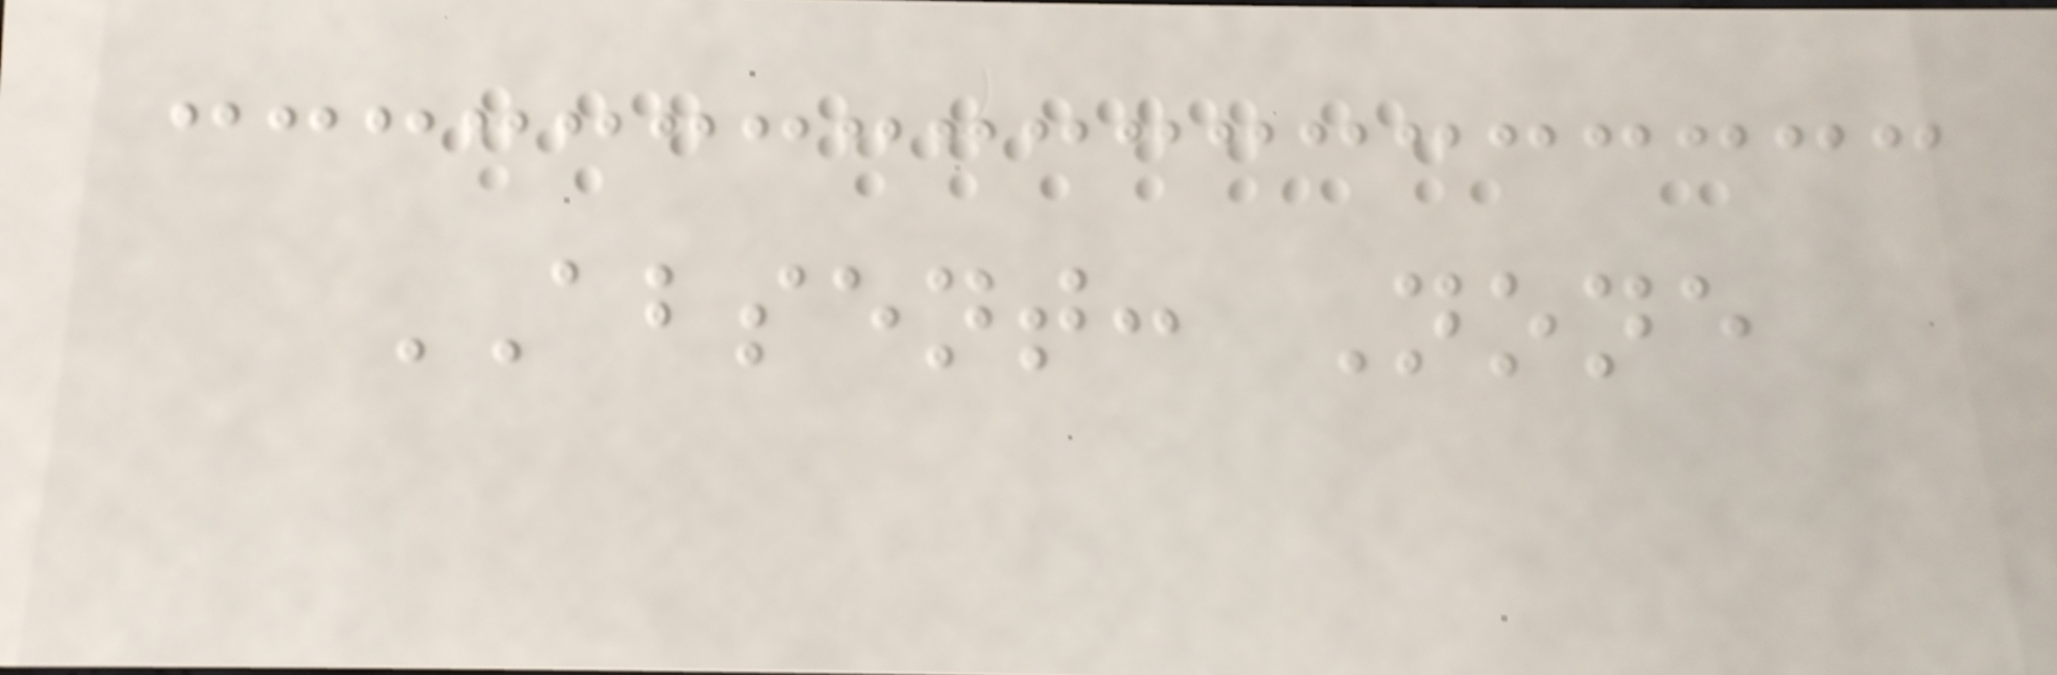ABSENT: None
